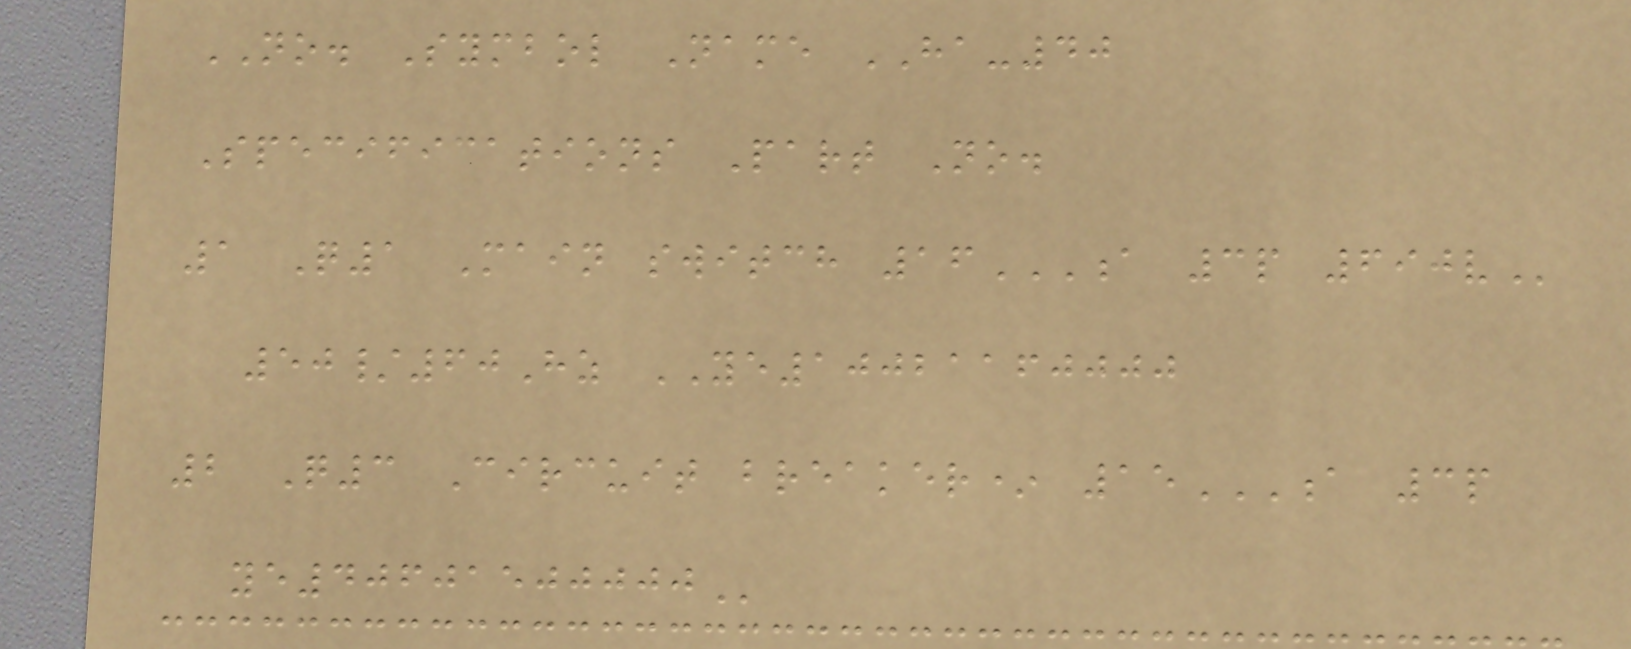NO. Symbol Name HA-40
Specifications Part No.
1 Q1 Main switch 16A 3P 690V
50/60Hz YE10021160000
2 Q3 Circuit breaker* 15A 3P
YE40601500000
